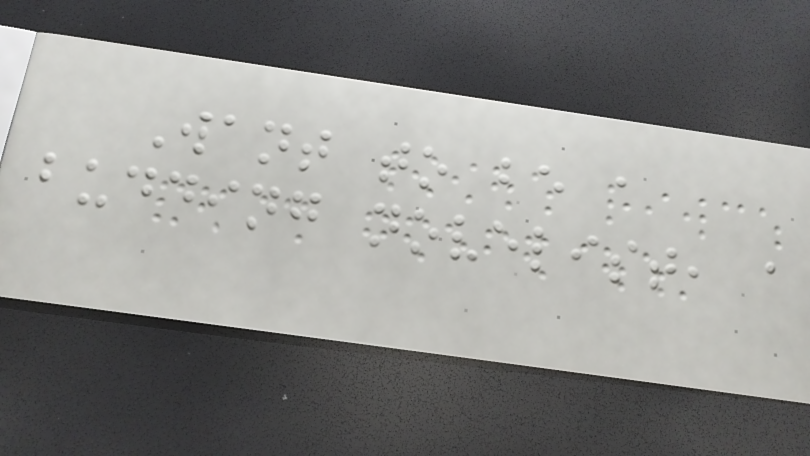Want to be a
budding novelist, a
